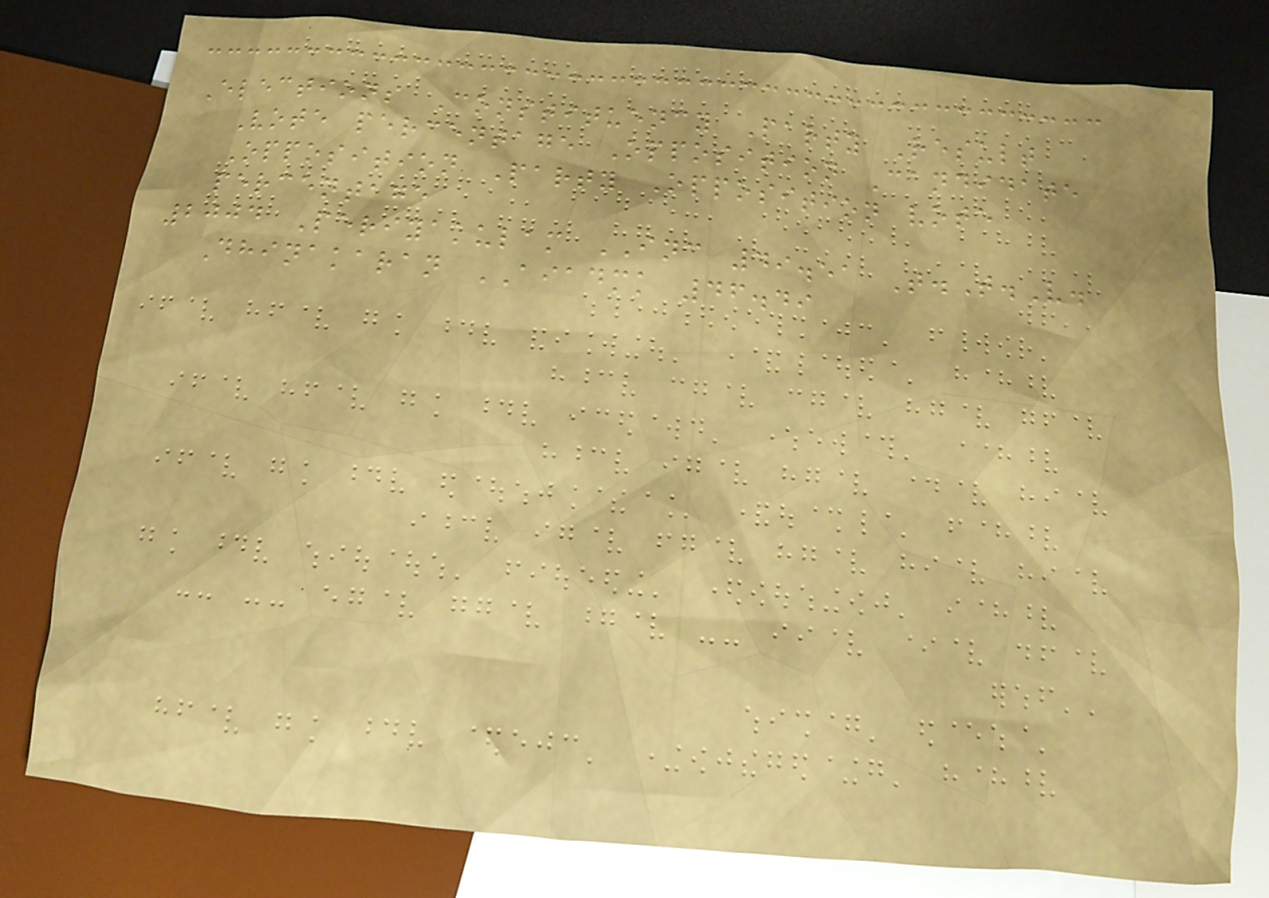Elections Constituency Party Result
Vote percentage Opposition Candidate
Opposition Party Opposition vote
percentage
2004 Periyakulam INC 49.51 T.T.V.
Dhinakaran AIADMK 46.49
